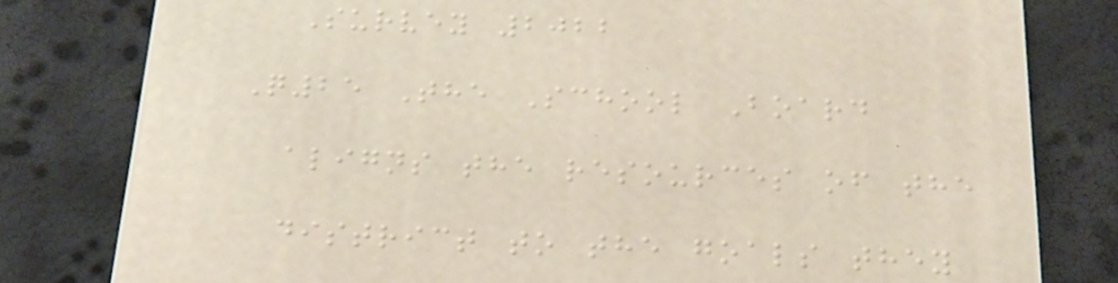Survey 2022
Q25 The School Board
aligns the resources of the
district to the goals they
